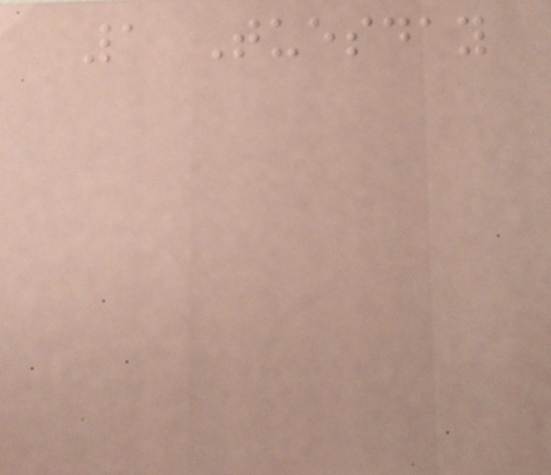1 Tuesday
